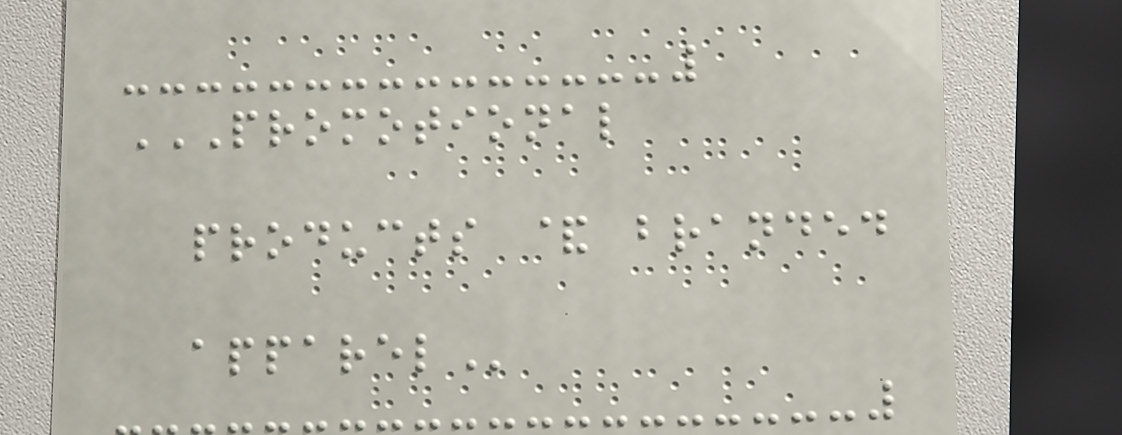PROMOTIONAL
PRODUCTS & BRANDED
APPAREL
